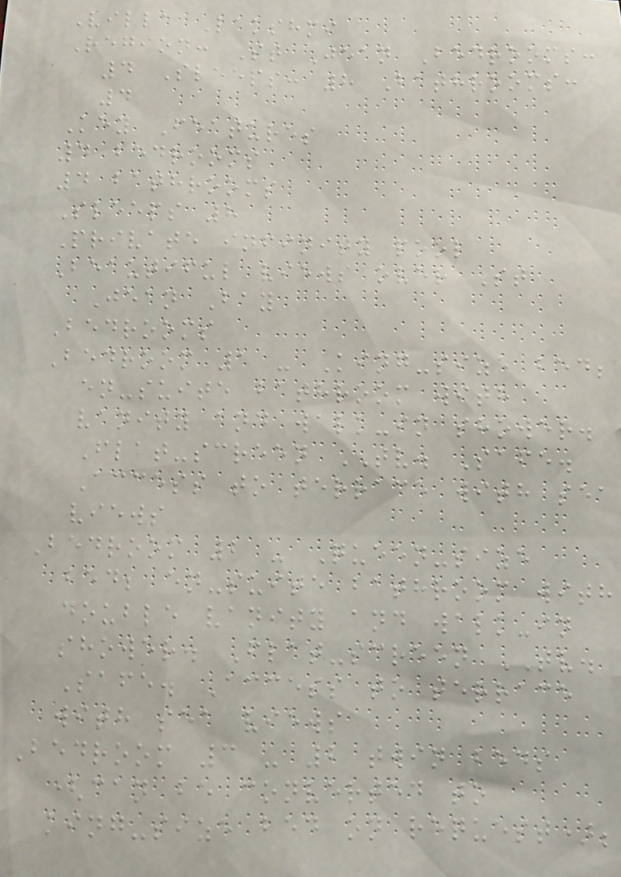Villa Lakshmi
Region: St Jean Bedrooms:
4 Sleeps: 8 Bathrooms:
4
Key Features
4 bedrooms
4 bathrooms
Sleeps 8
Private infinity pool
Beautiful views over St
Jean Bay
Bedrooms
Bedroom 1 - King-size bed;
en-suite bathroom with
vanity and walk-in shower.
Flat-screen TV. Safe.
Access to terrace with sea
views
Bedroom 2 - Queen-size
bed; en-suite bathroom with
double vanity and walk-in
shower. Flat-screen TV.
Safe. Access to terrace
with sea views
Bedroom 3 - 2 twin beds
(can be converted to
king-size bed on request);
